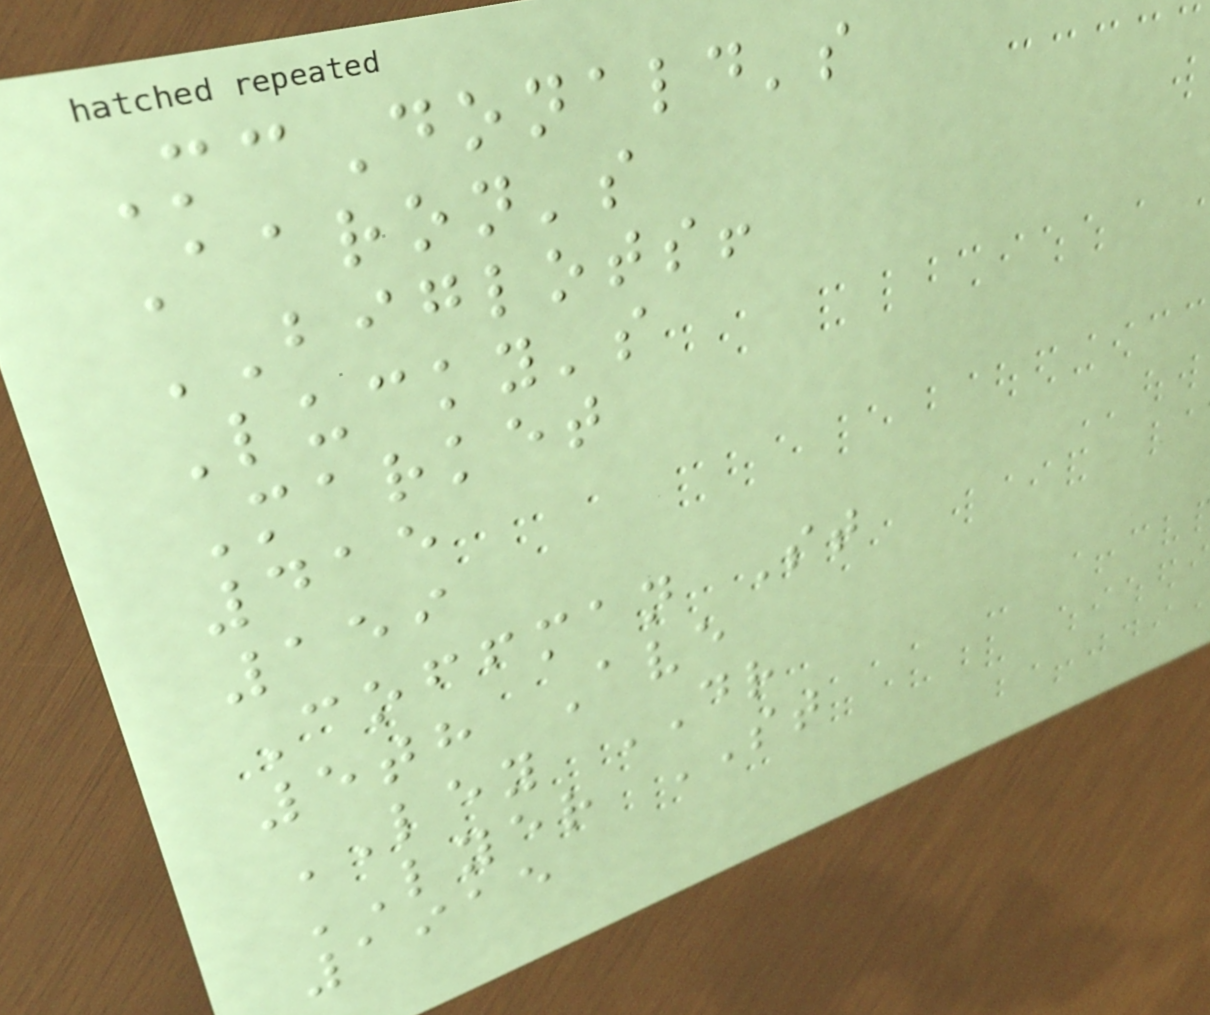McDonald's
Aaron's
BIGLOTS!
Lucky's
Market
415
159
Coffman St
5th Ave
LEY DR
LYER ST
1915
